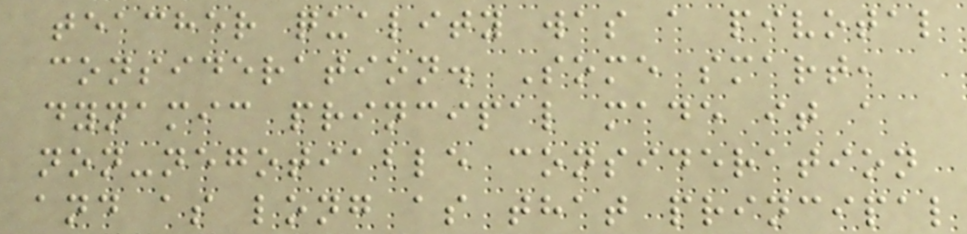teacher quality was a pivotal
consideration. Some smart,
dynamic principal made it a
non-negotiable consideration
and as long as that principal
